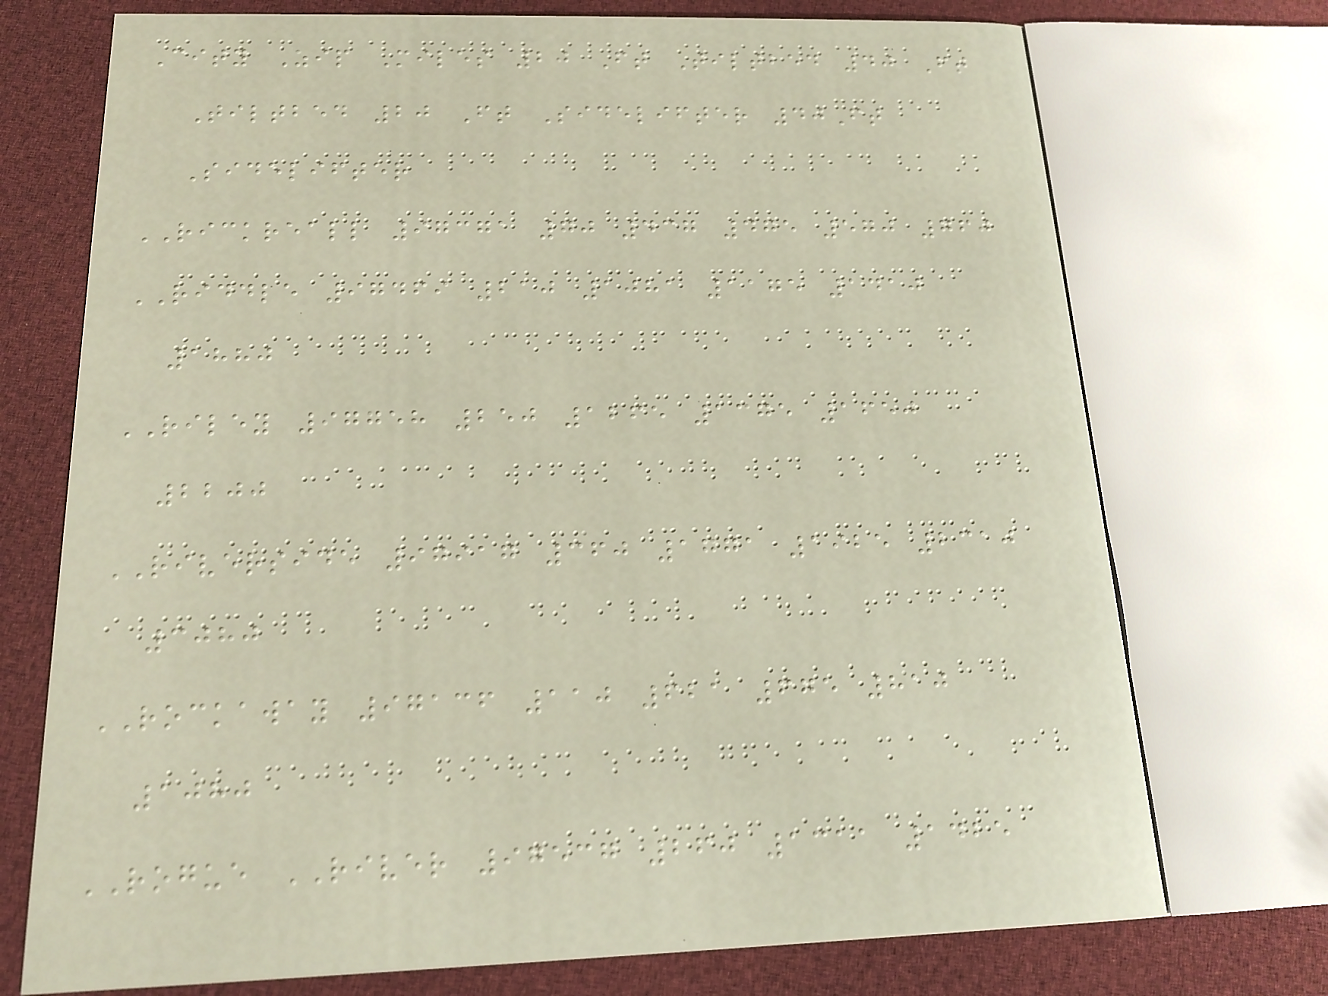City Zip Miles 20 Ft Tiltbed 40 Ft
Tiltbed 20 Ft Sidelifter 40Ft
Sidelifter
RICKREALL 97371 70 437 475 570 760
RIDDLE 97469 210 1081 1175 1410
1880
RILEY 97758 250 1265 1375 1650
2200
RIVERSIDE 97917 360 1771 1925 2310
3080
ROCKAWAY 97136 110 621 675 810
1080
ROGUE RIVER 97537 260 1311 1425
